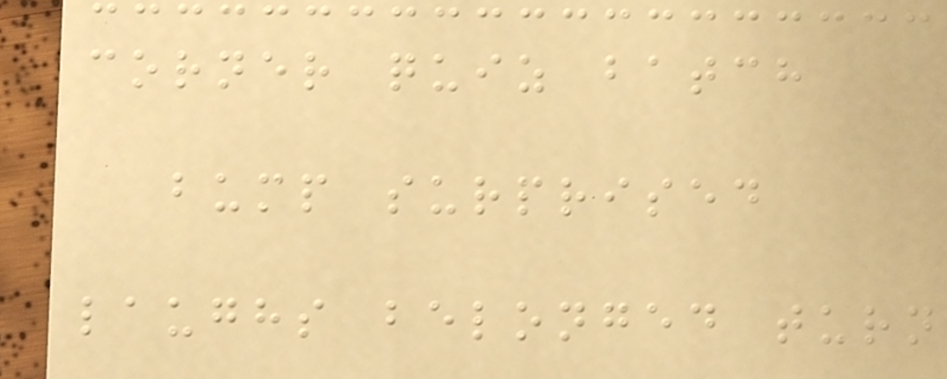corner quiz batch
bump surprised
laughs belonged turn
